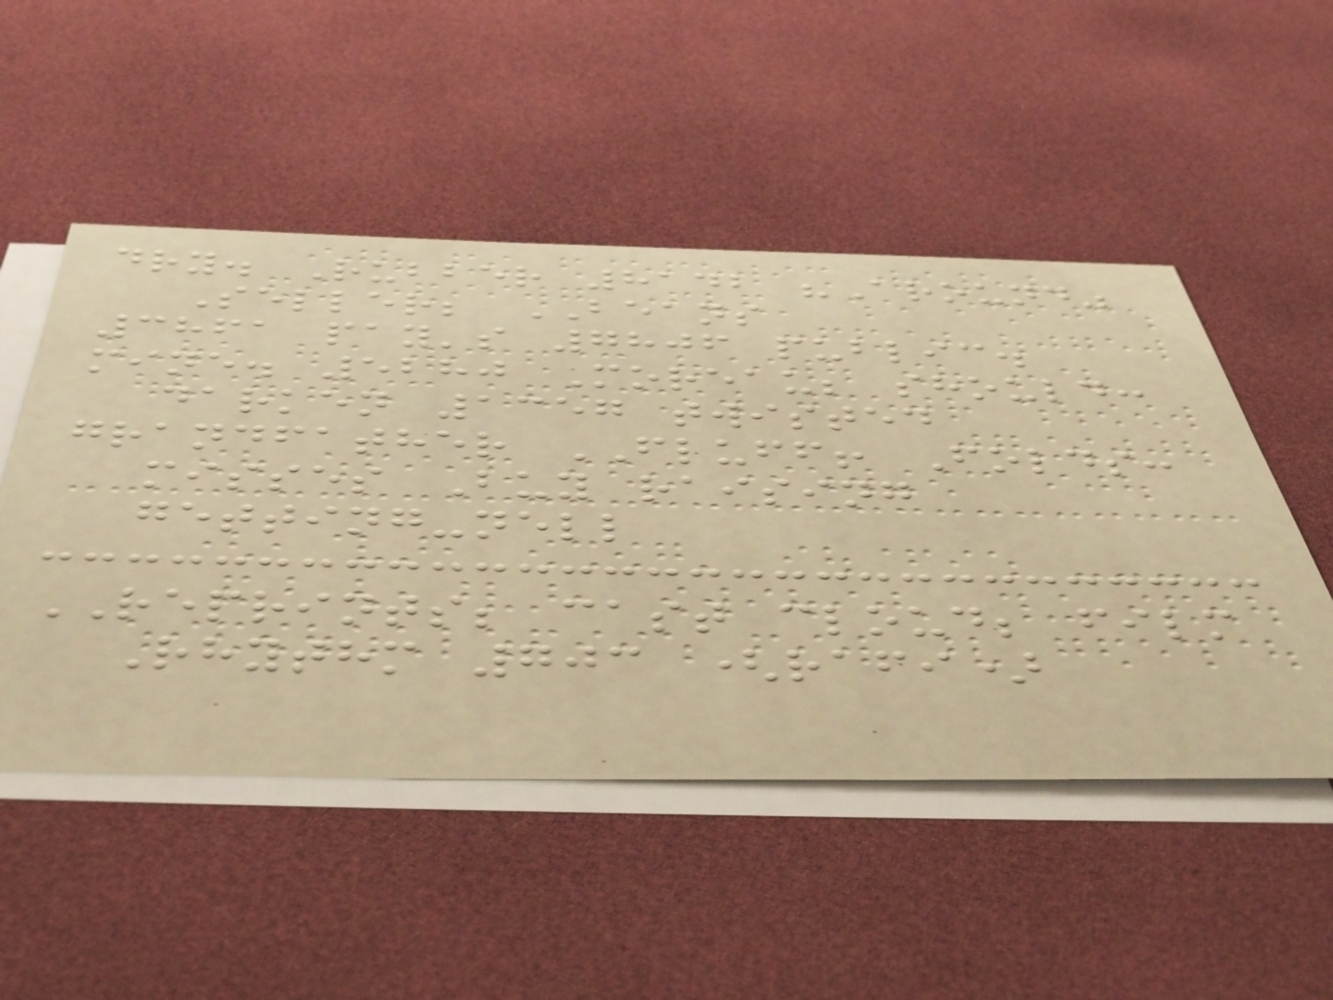dry. Rubber 8142 "Around"
Seller; BEANS
3861 pay's 7806 public.
mine. 5280 Moreau; should:
darken 1357 twisted
grandfather FLUFF! Folds:
misses Buy raising
getting-nell
REPRINTS; cast cloud; film
Rhythm 703 (rafi)
